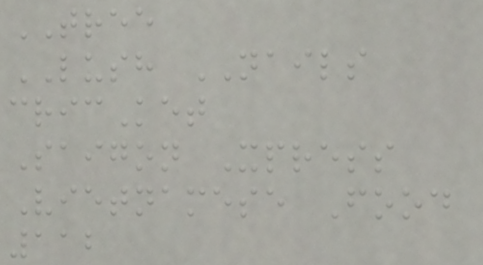TREE
LUSH NAILS
cricKet
Saigon Xpress
Vietnamese Food
112
